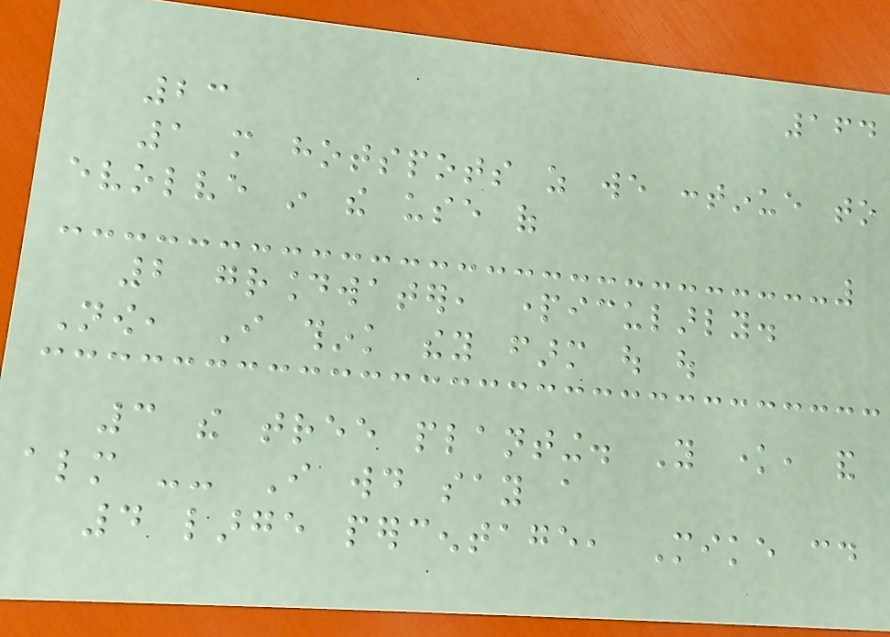164
23
1 more hotspots as we continue to
evolve in the use of
2 groundwater, particularly.
Now, I think they farm out out
3 the tree planting. You know, and
almost -- I would say a
4 large percentage, Mike could
